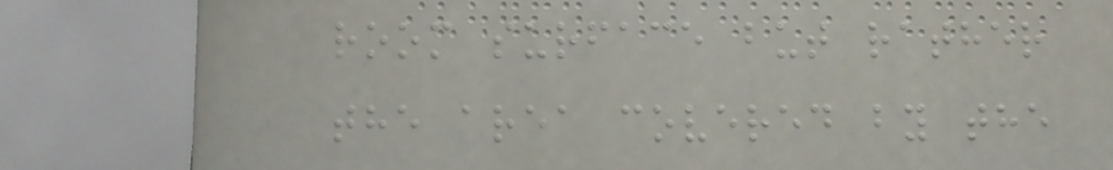room surface but rather
the area covered by the
